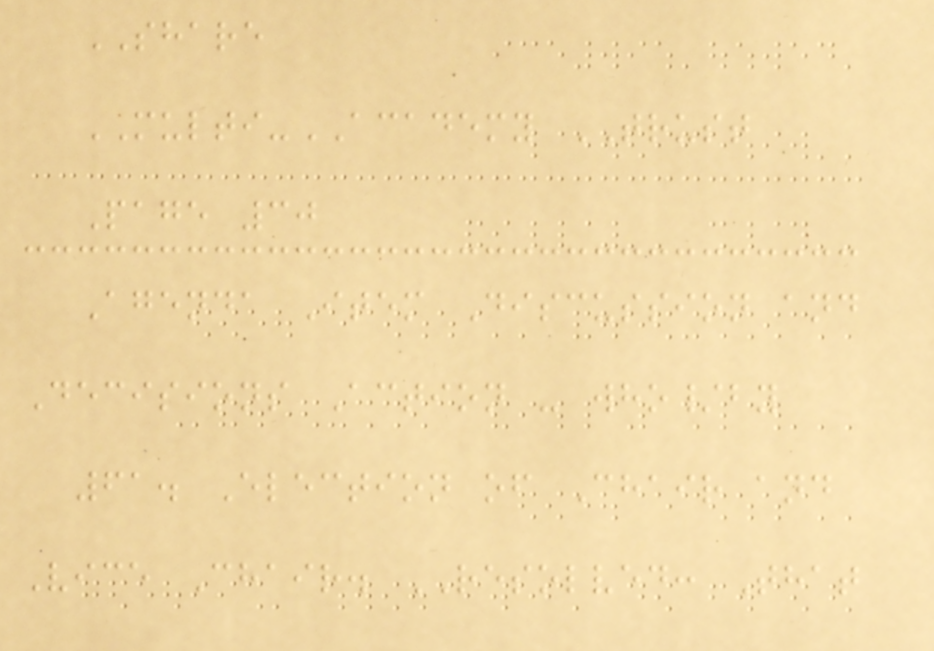SHARE
MULTI-ACADEMY TRUST
Page 30
Agenda Item Discussion and
Decisions Action - who/by
61. Election of Chair and
Vice Chair. RESOLVED: That
